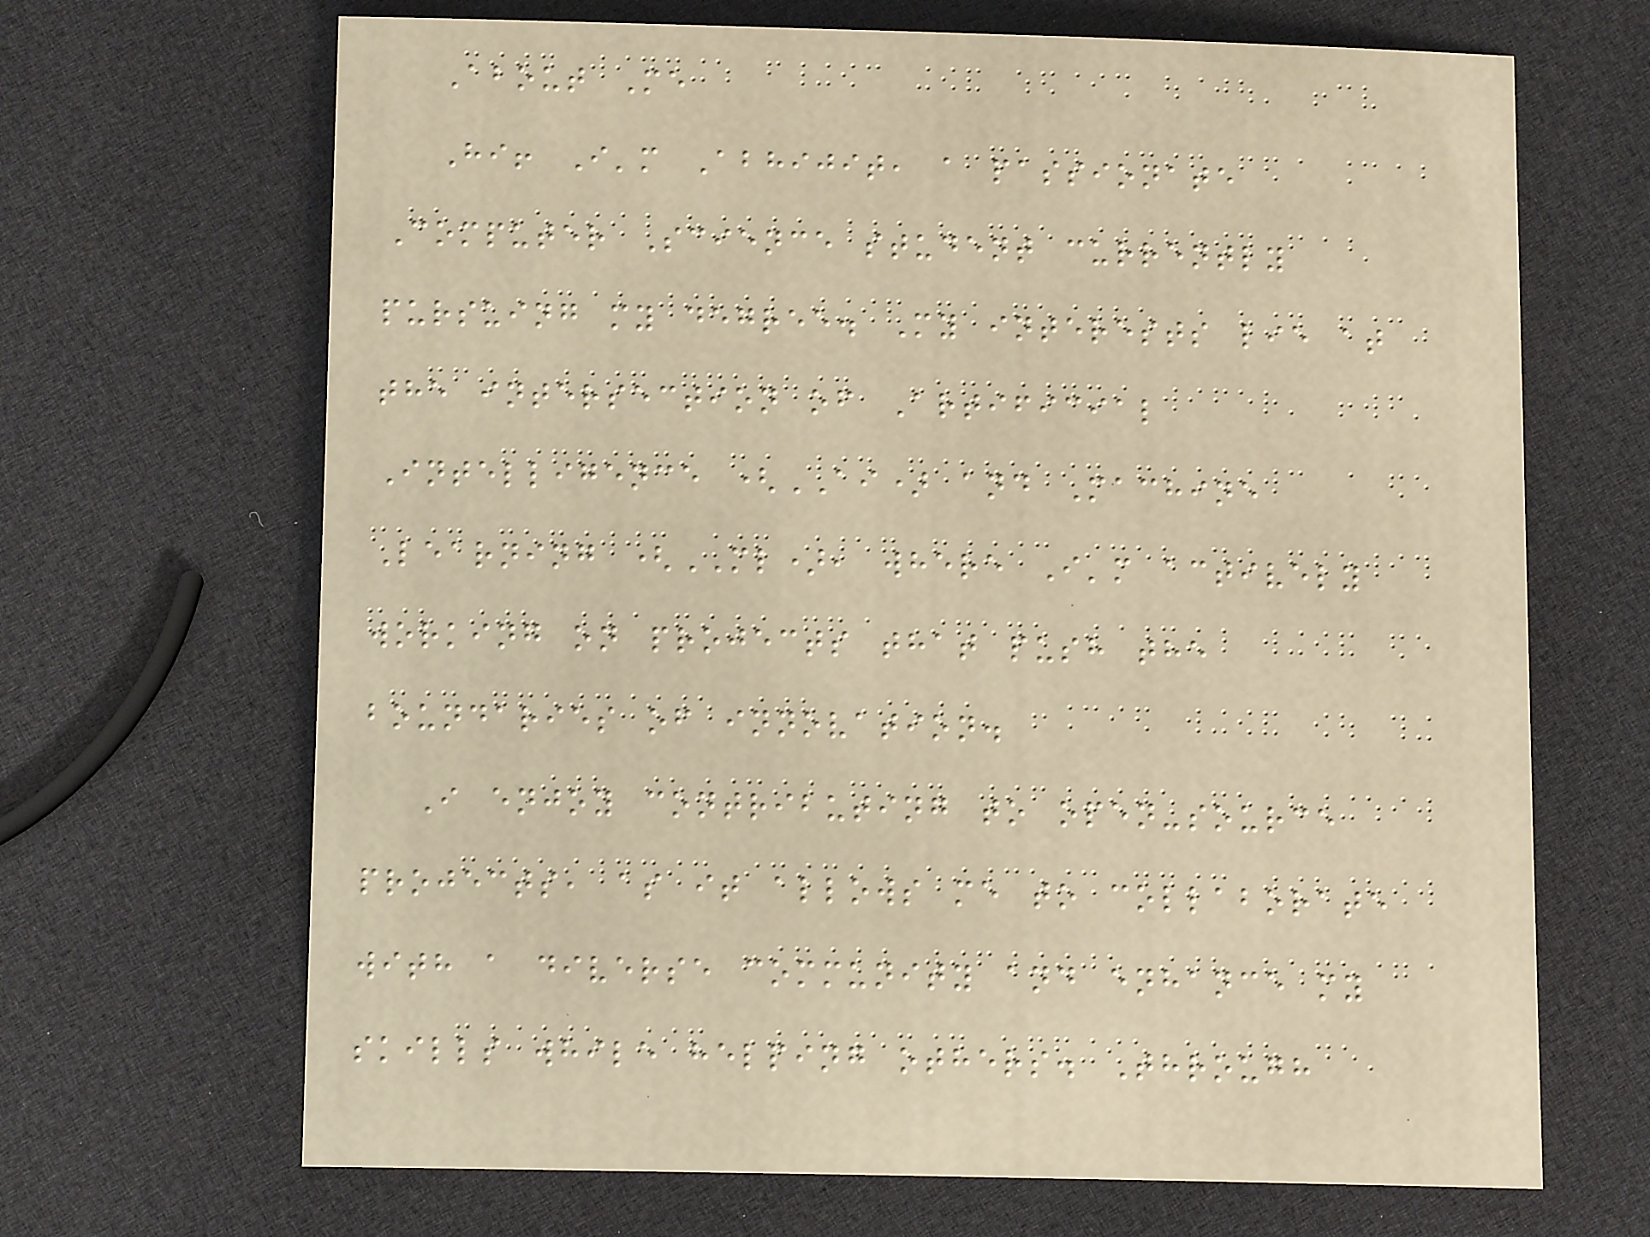About Me
Hi! I'm Abhijit, a passionate
Computer Science student currently
pursuing my degree. My interests lie at
the intersection of Artificial
Intelligence (AI) and Machine
Learning (ML), where I'm actively
working on projects that push the
boundaries of innovation.
I enjoy contributing to open-source
projects, as it allows me to collaborate
with a diverse community and enhance my
skills while helping others. Through
